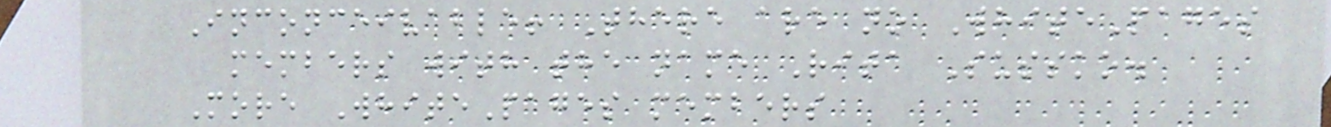Inconceivable! There are no WhitePages
members with the name Rita Sussko.
More WhitePages members
